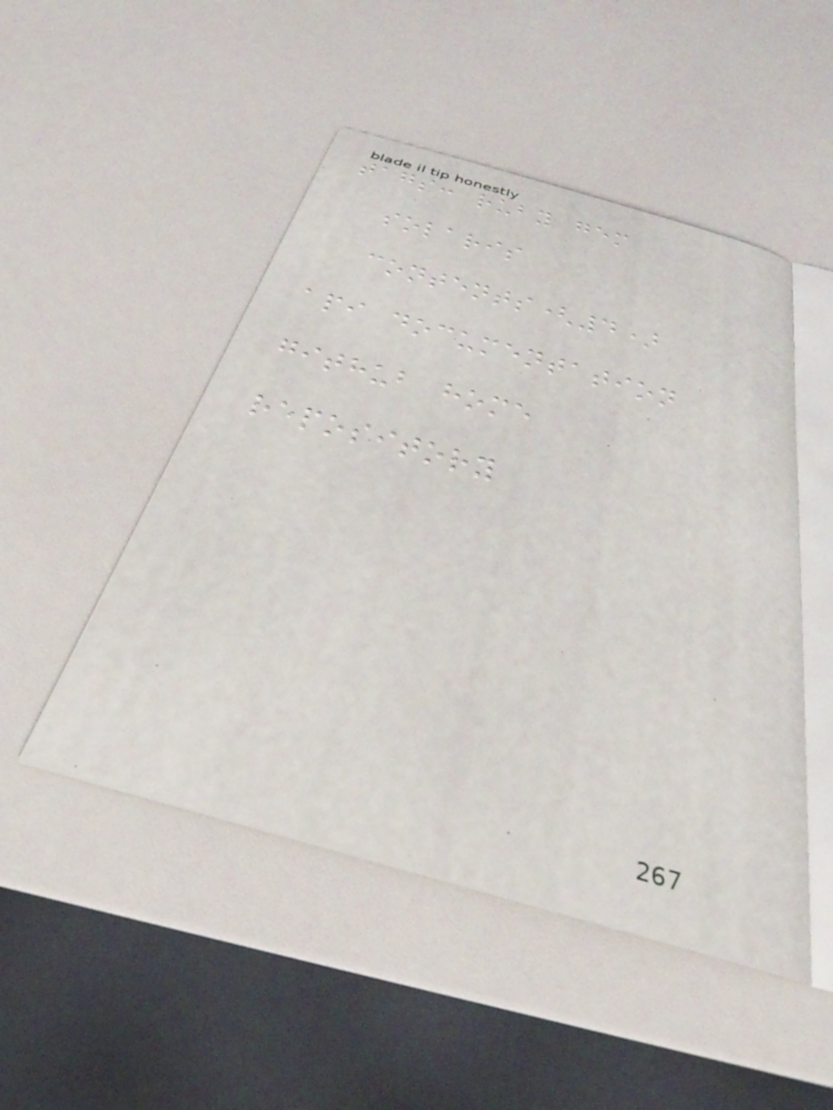tags: ruby gem
solaris
contents(4)
api documentation
github home
repository
